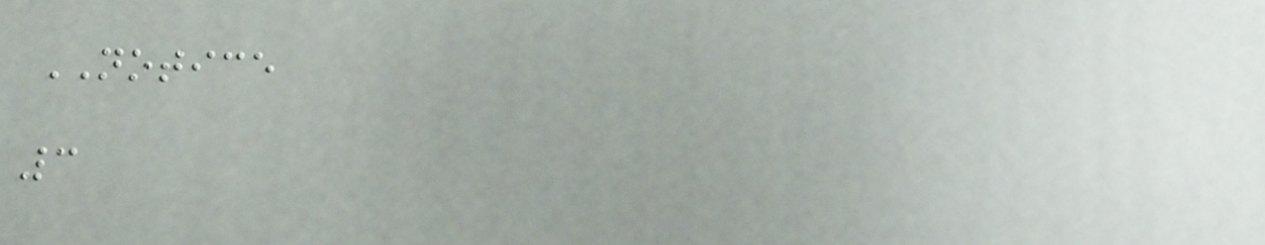NOTICE
3
